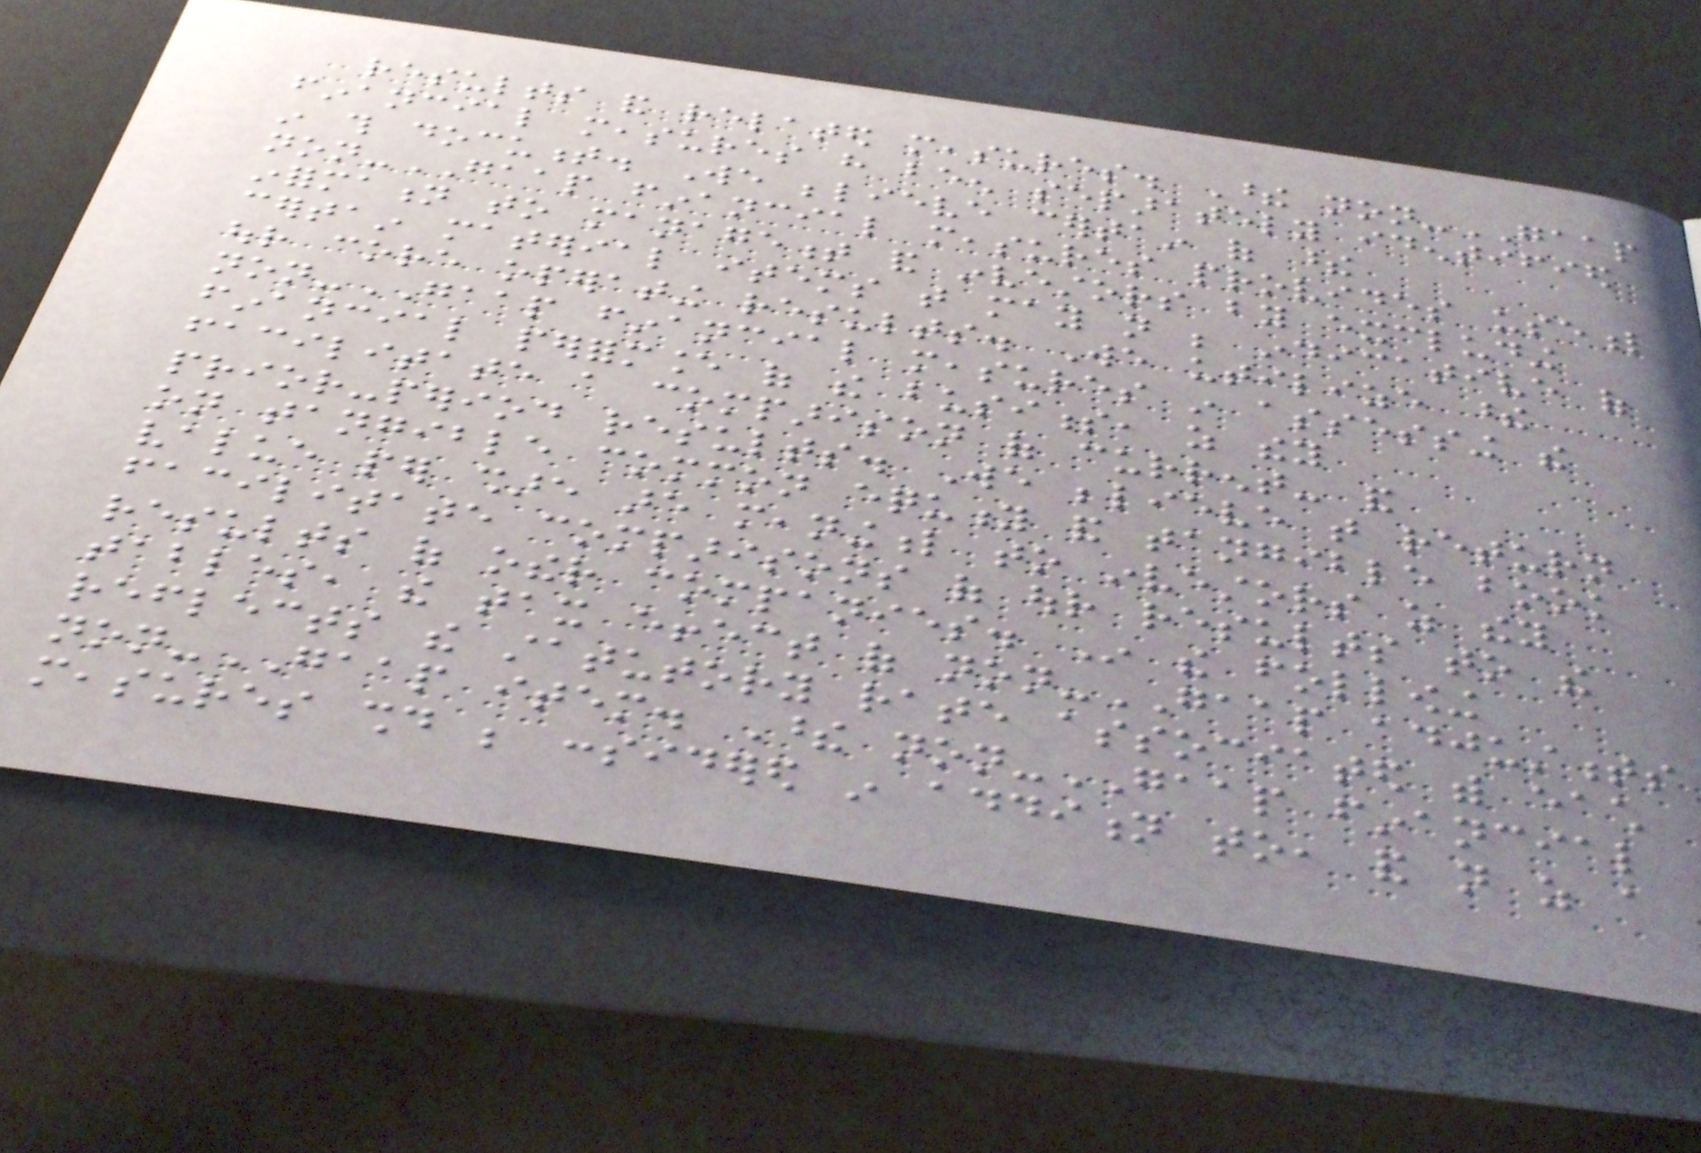results and related measures. These non-GAAP
financial measures have been separately identified
in this document. We believe certain of these
non-GAAP financial measures provides useful
information to management and investors by excluding
certain material items that may not be indicative of
our core operating results. We utilize these
non-GAAP financial measures in assessing the
financial performance of the business, as they
facilitate a comparison of current- and
prior-period results. We believe that return
on tangible common equity and tangible book
value per share are meaningful to investors as they
facilitate comparisons of our results to the
results of other companies. In the following
tables, the tax effect of non-GAAP adjustments
reflects the statutory rate associated with each
non-GAAP item. These non-GAAP financial
measures should be considered in addition to, and not as a
